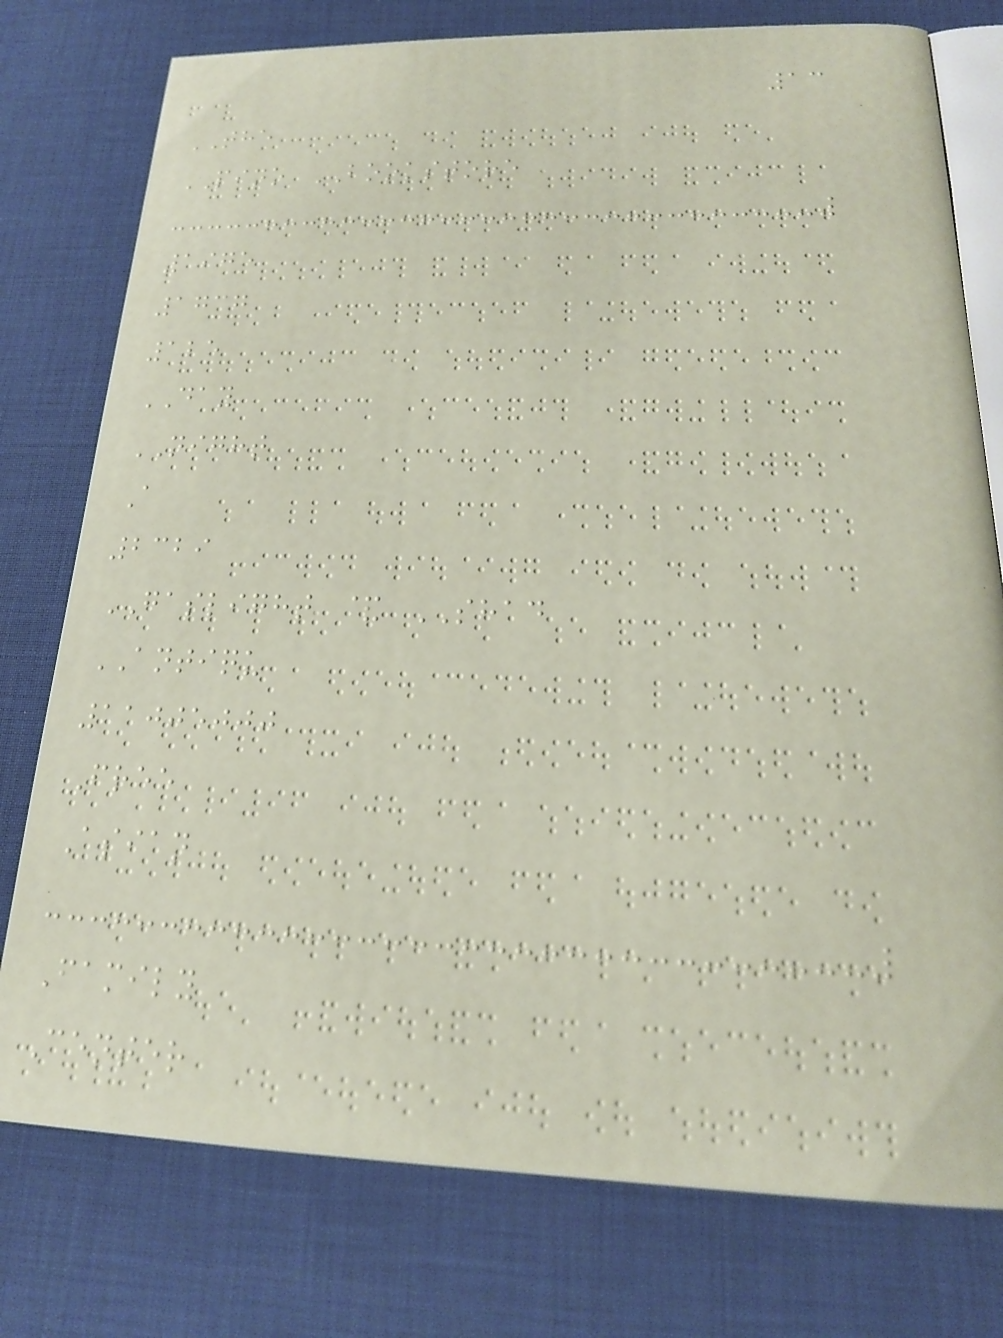13
THE
PINO BOOKSTORE
1975
1737
125
DAY
NIGHT
A
2329
GASLIGHT & SHAD
ANTIQU
11005000
Free
Asian
Family
Center
